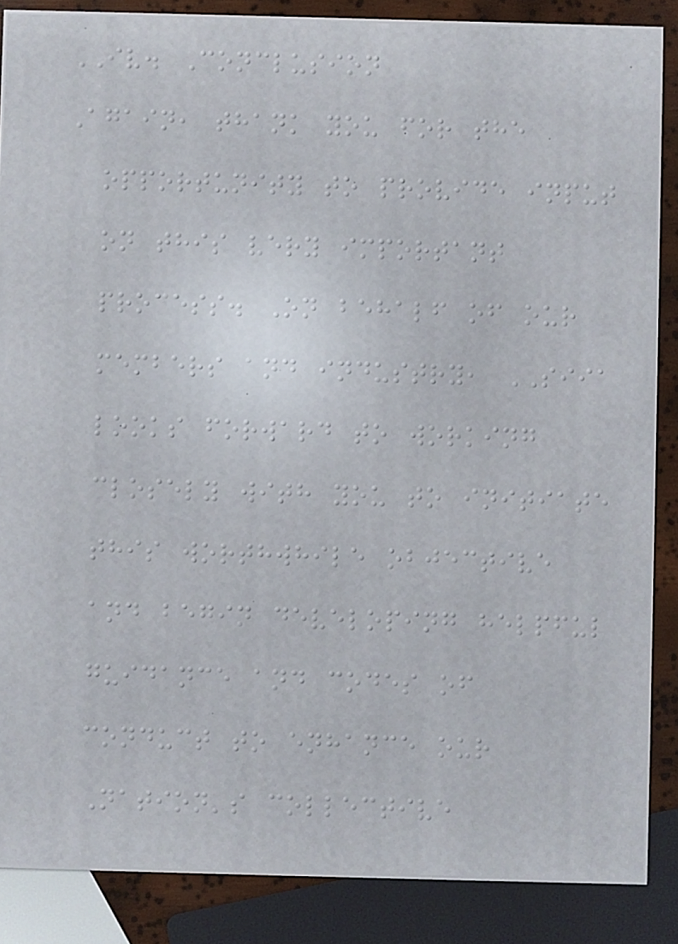IV. Conclusion
Again, thank you for the
opportunity to provide input
on this very important
process. On behalf of our
members and industry, SIIA
looks forward to working
closely with you to initiate
this worthwhile objective
and begin developing helpful
guidance and codes of
conduct to enhance our
Nation's collective
